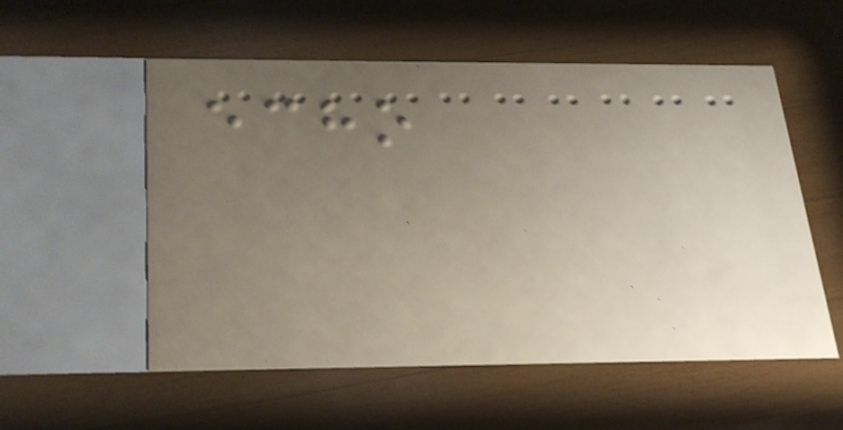echo
